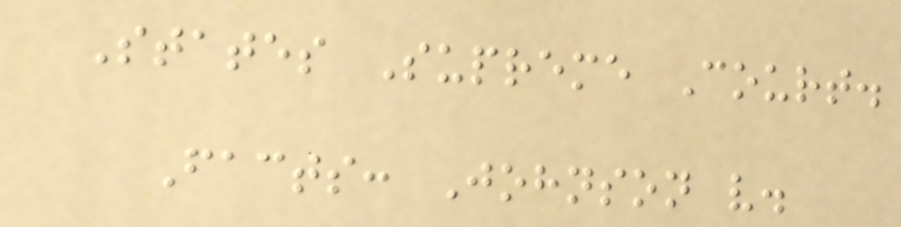States Supreme Court.
Facts: Johnson v.
